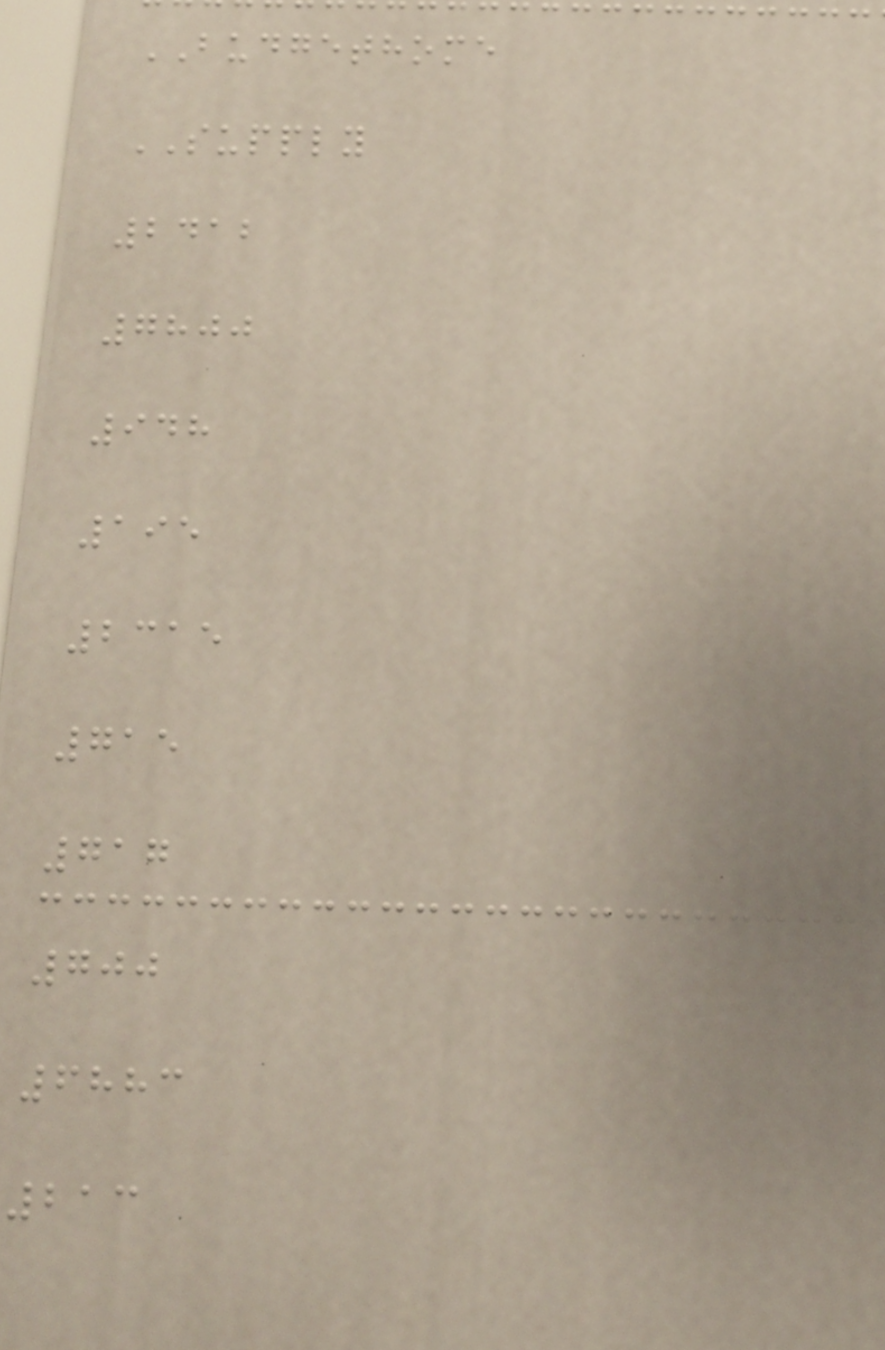BUDGETHOME
SUPPLY
2412
7800
948
195
2315
715
717
700
6883
213
